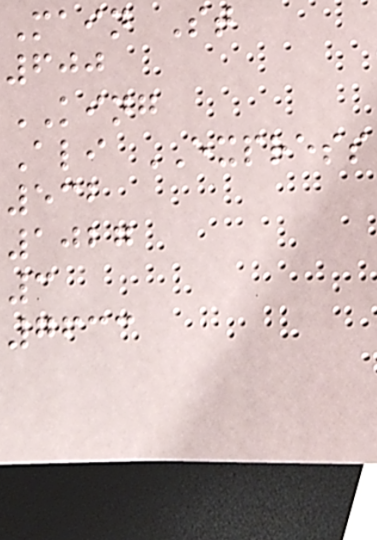Main St
600
KING
Ali EXPRESS
532
1027
3
7633
